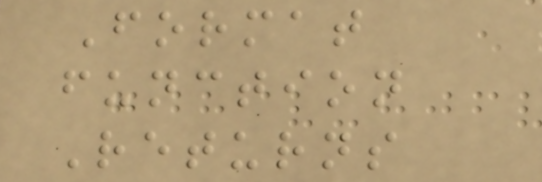Format
function
Returns
